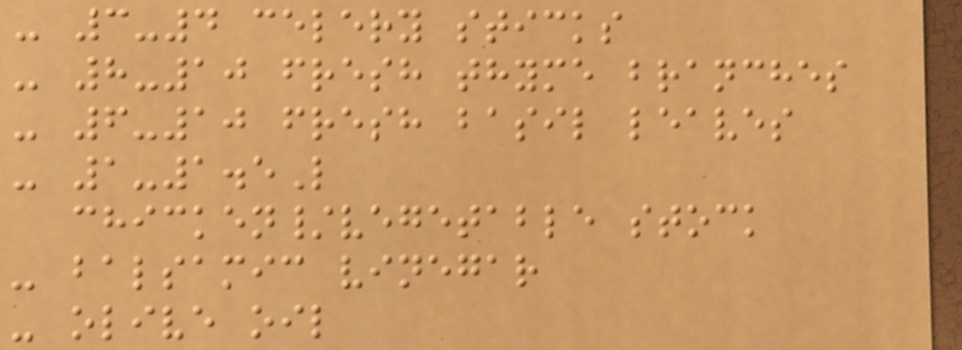- 3-4 celery sticks
- 8-10 fresh thyme branches
- 6-10 fresh basil leaves
- 1-1.5L
chicken/vegetable stock
- balsamic vinegar
- olive oil
